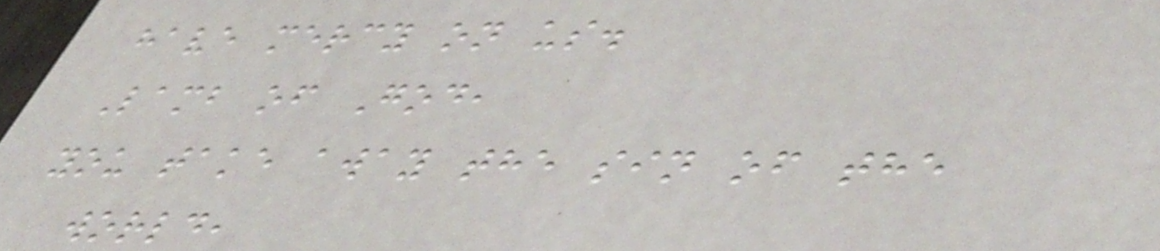have mercy on us.
Lamb of God,
you take away the sin of the
world,
